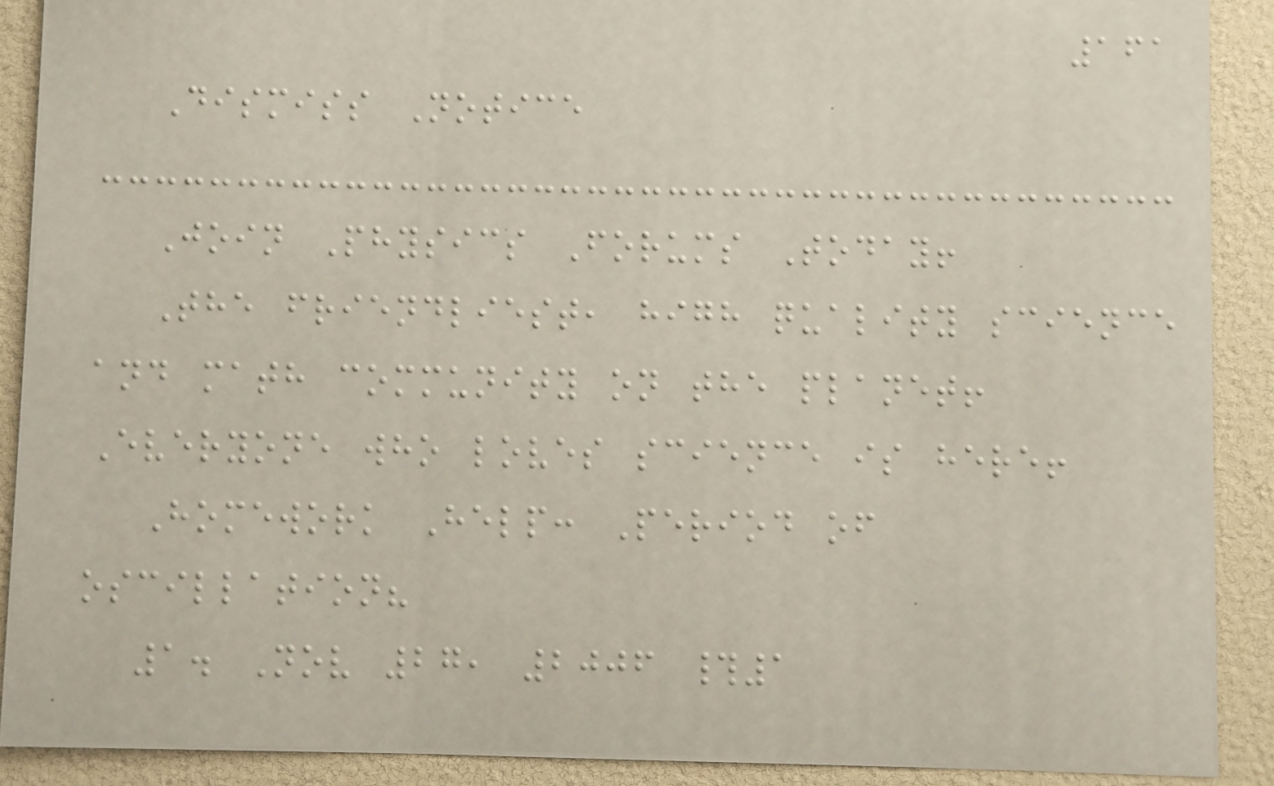161
Dismiss Notice
Join Physics Forums Today!
The friendliest, high quality science
and math community on the planet!
Everyone who loves science is here!
Homework Help: Period of
oscillation?
1. Nov 27, 2006 #1
